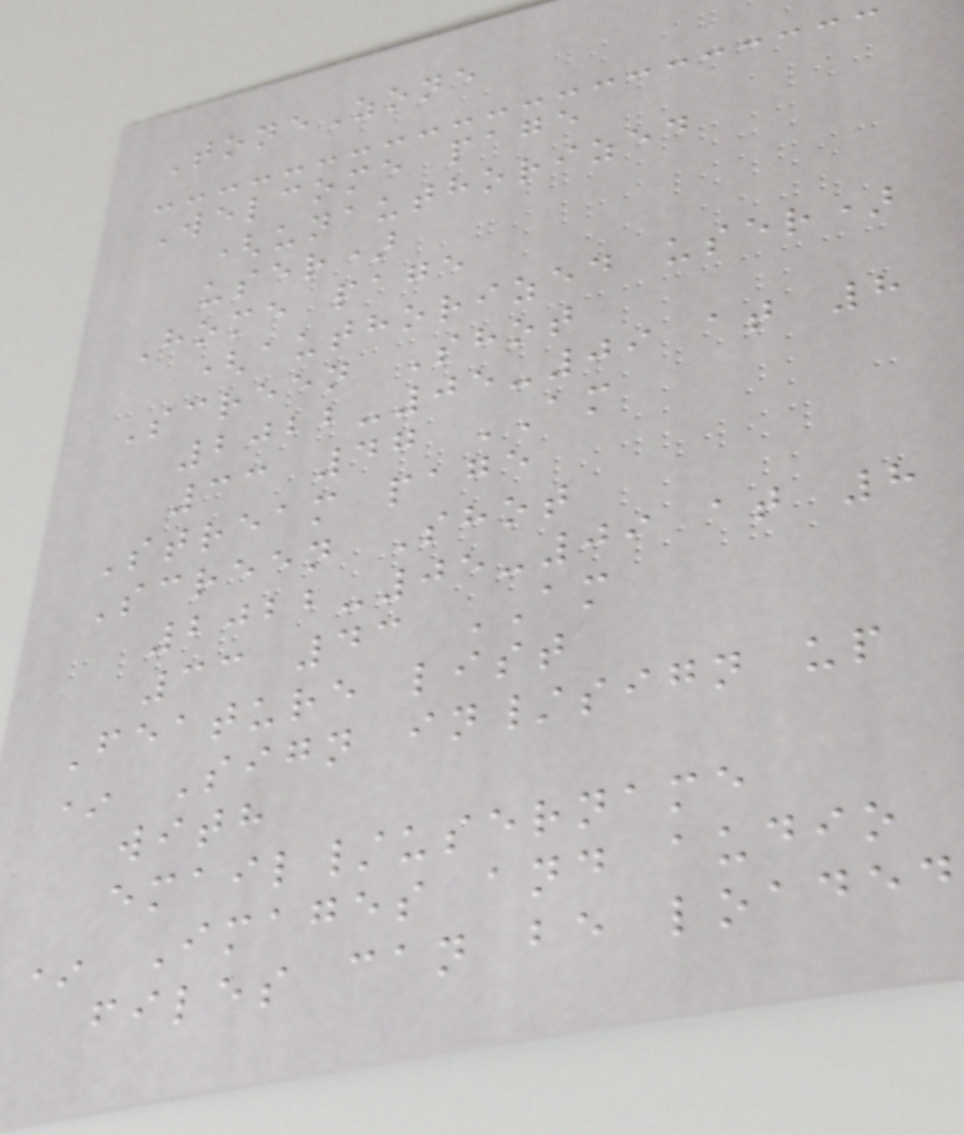ToneZone
Welcome page
(unauthorized
user)
Home page
(authorized user)
Screen Shot
2022-05-09 at 8
33 47 AM
Stream page
Screen Shot
2022-05-09 at 8
33 43 AM
Feature list
* Sign in/sign up
with
email/username
* Images and audio
files can be loaded
